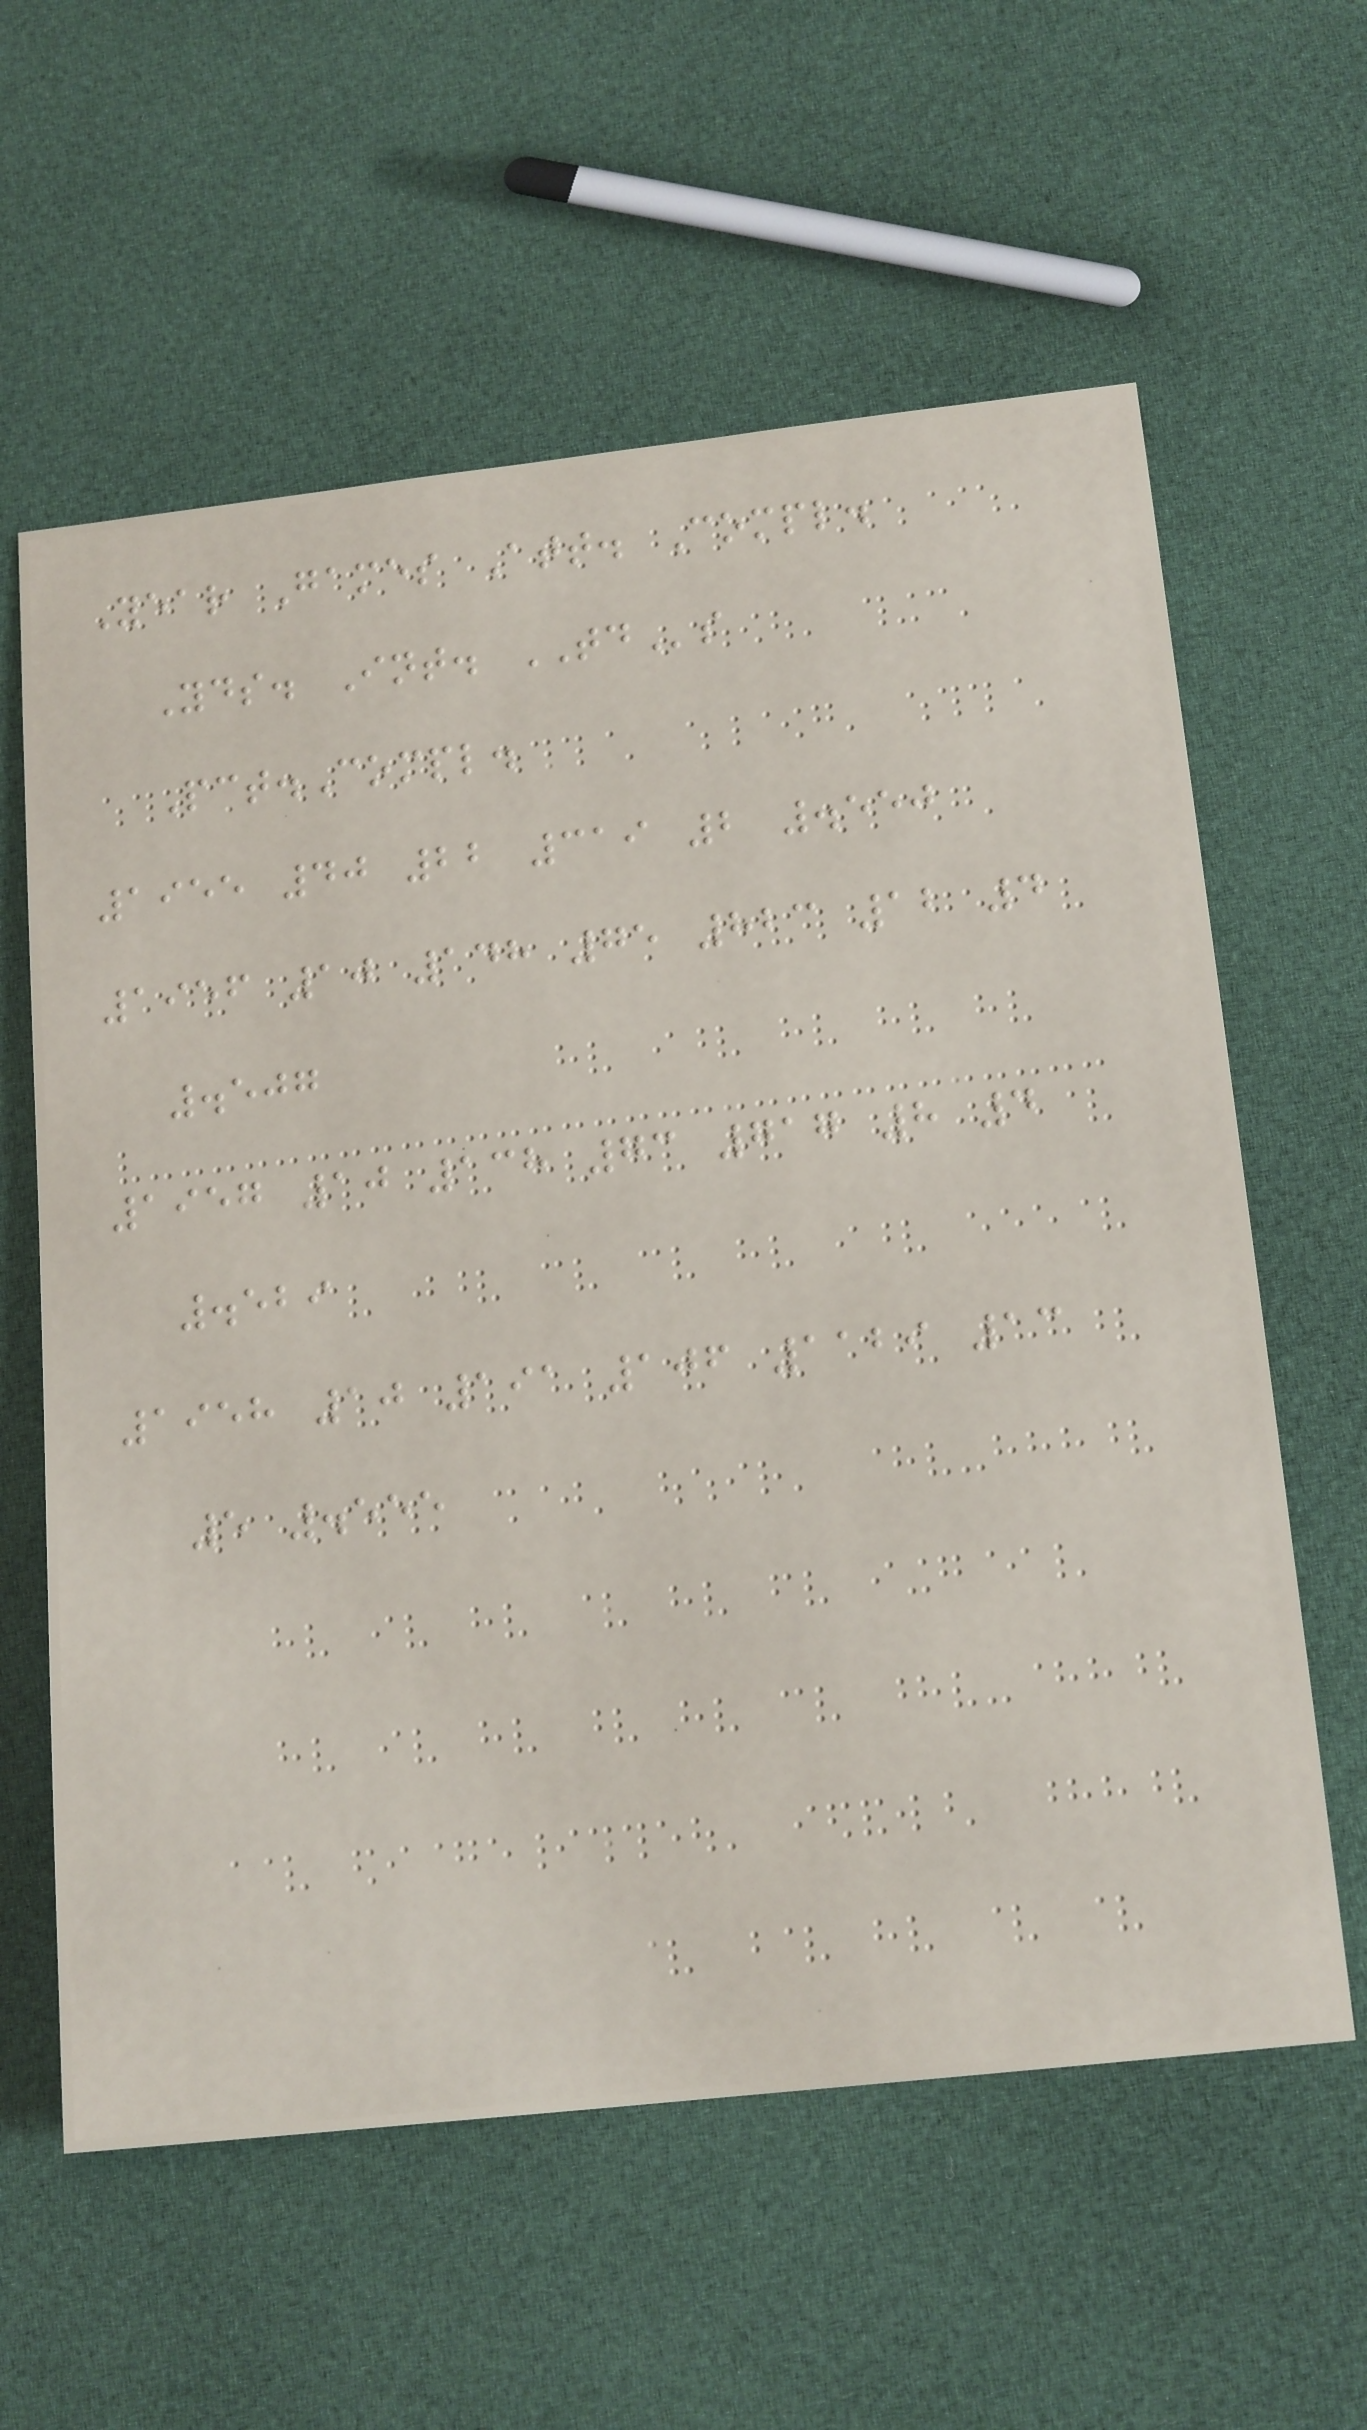Year Games Att. Compl.
Yds. Int. TDs
Pct.Compl.
1955 40 22 319 2 .550
1956 10 148 75 823 12 4
.507
1957 10 138 73 717 8 4
.529
1958 10 191 106 1129 13
5 .555
